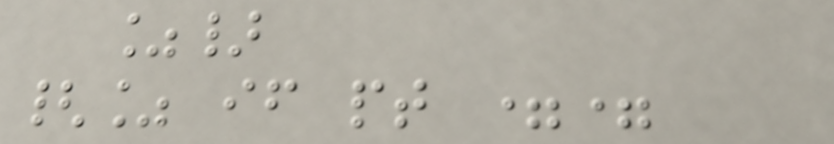%}
{% if pt ==
